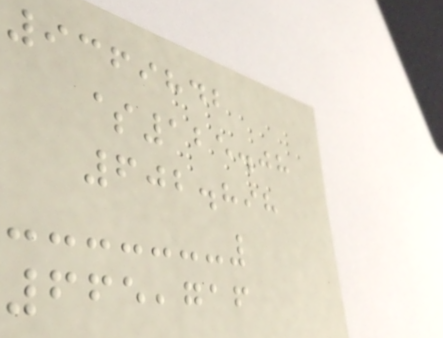9369842
$125.08
602.898
665,716
